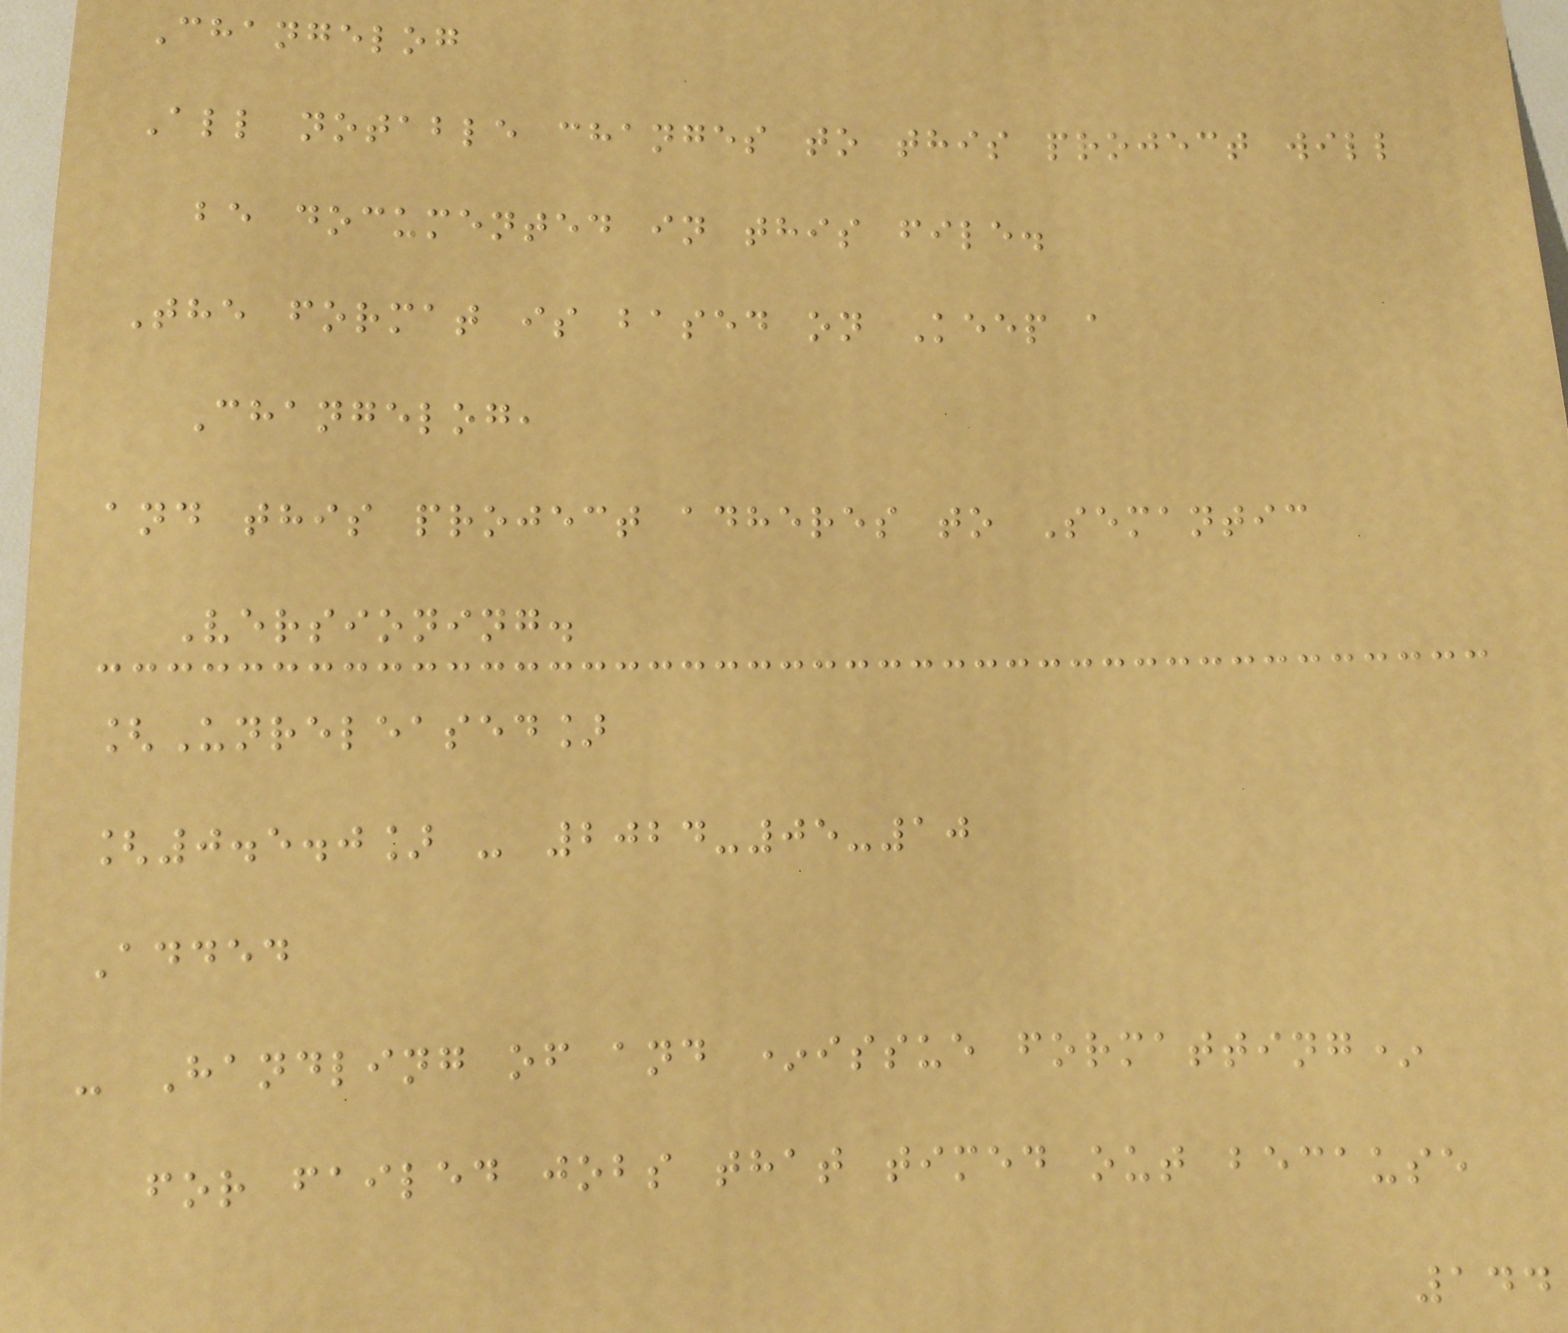Changelog
All notable changes to this project will
be documented in this file.
The format is based on Keep a
Changelog,
and this project adheres to Semantic
Versioning.
[Unreleased]
[0.5.0] - 2024-05-10
Added
- Handling of and *issue formatting*
for failed jobs that timed out because
144
